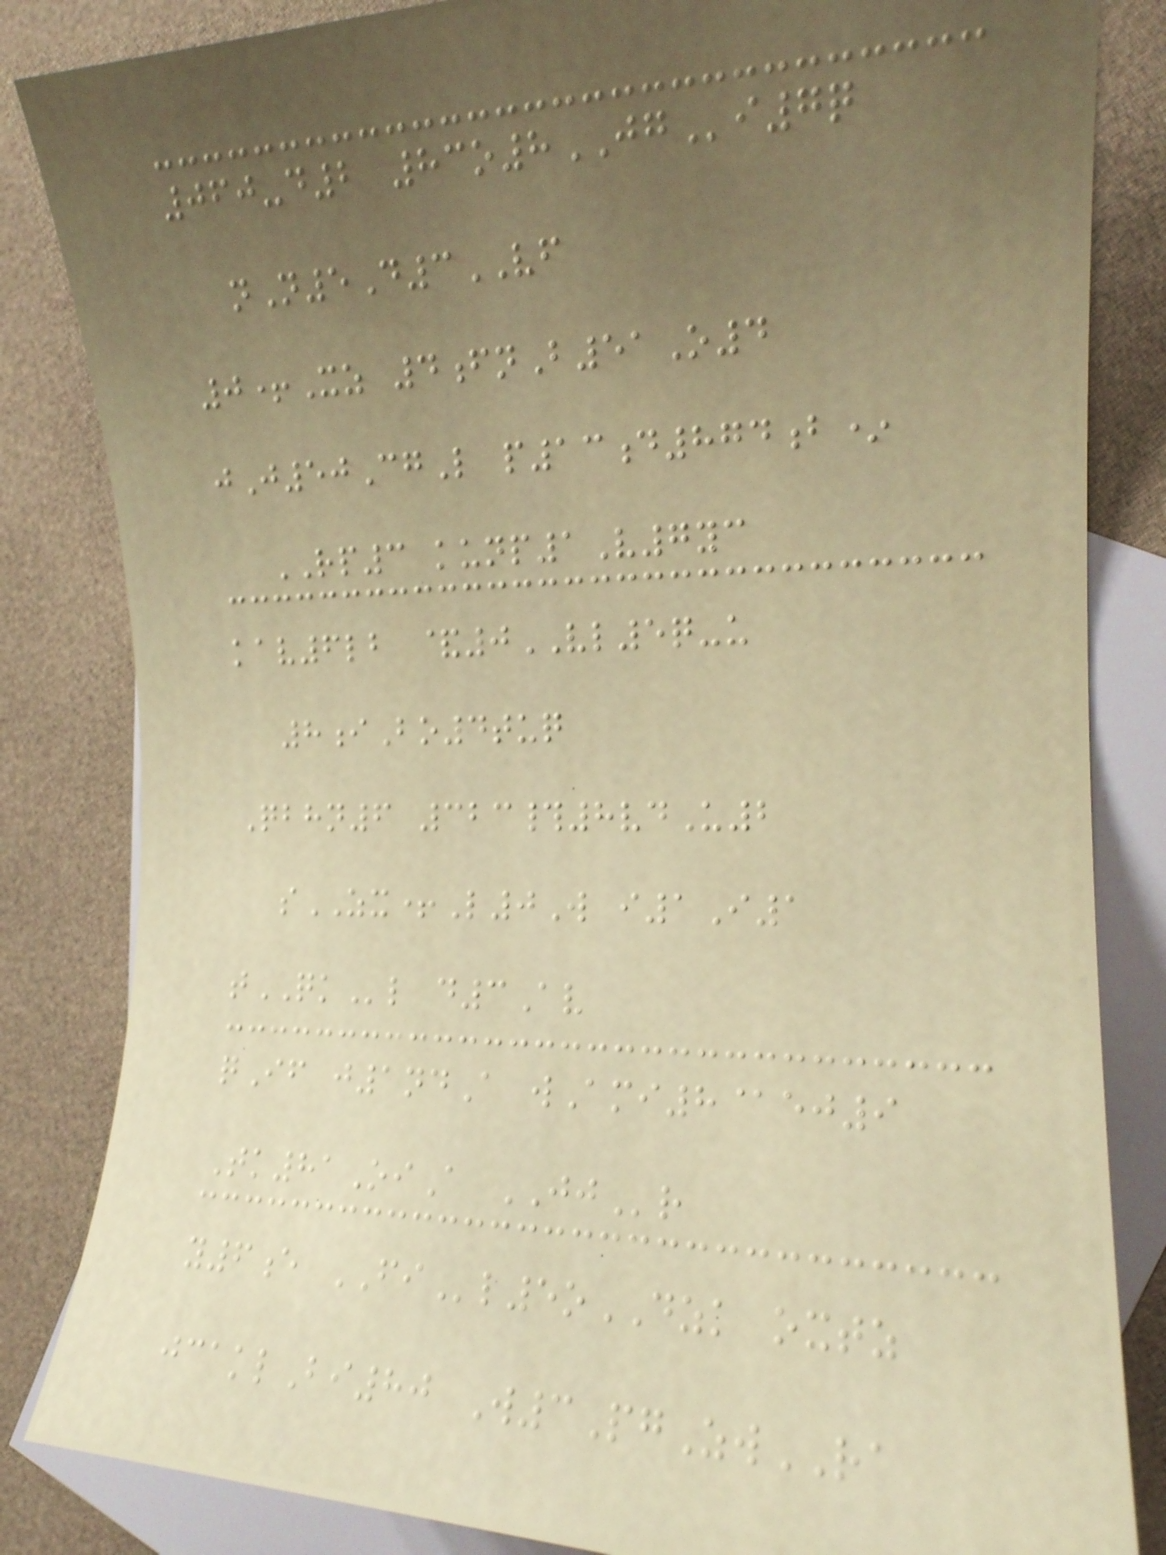060-d2 83o8JGi7q
nN5D3VF
0+Xz 4fnB51O4
jJ50CgL p13d874b*
RP3 kunp1V7yc
kav6lb &0VL5q-u
8iBo4tuq
Qbhn6 323#8vdU2
sZX+L0W i1I1
tQKl d3Av
qIf j1ndA wAmi8@ej9
Tk81OiA JJr
y6e FIl5oDZK oxtz
jcaklBi80 W3PgZwRA
